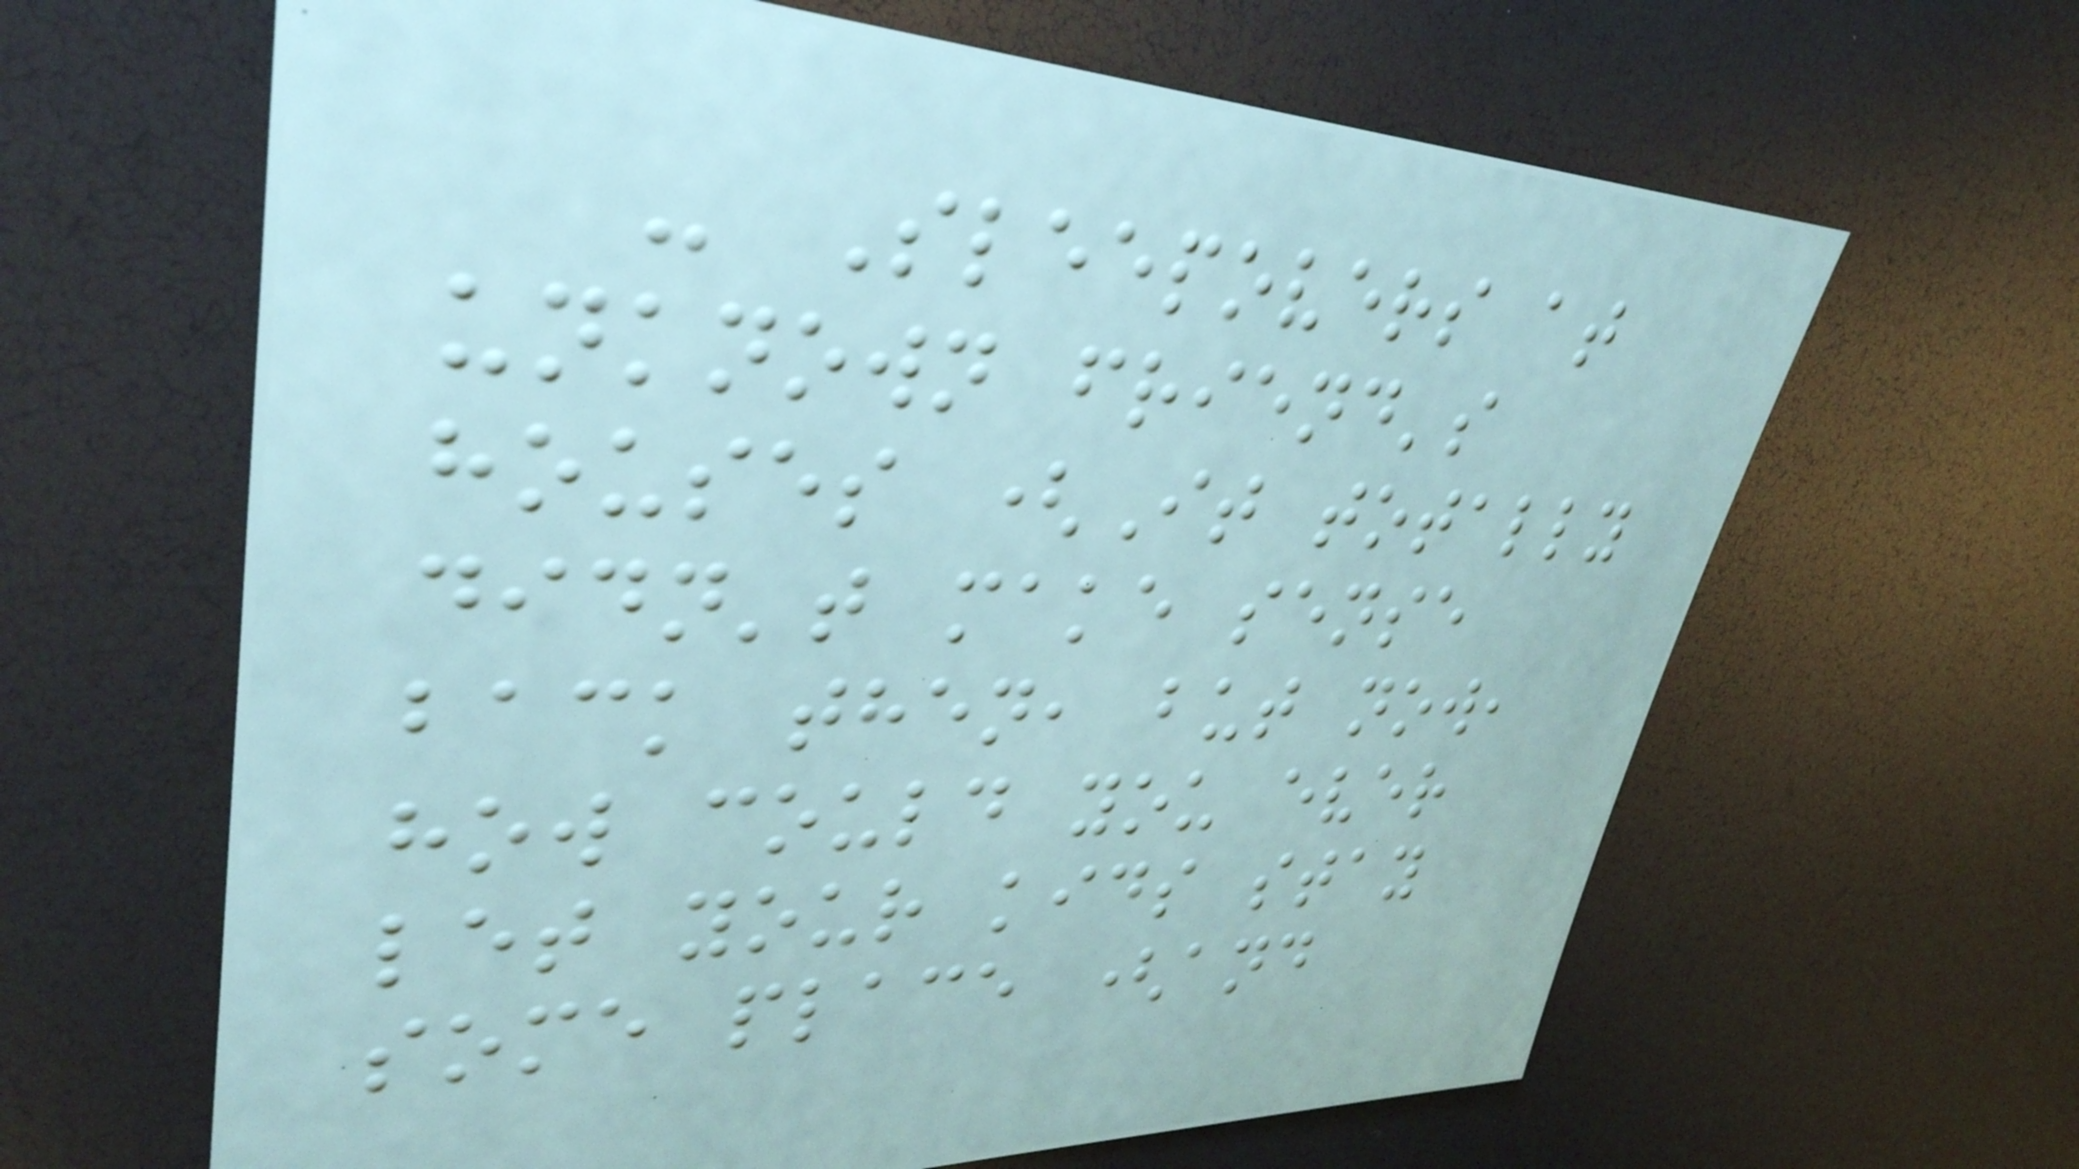- Sleepovers at
unknown friend's
houses (It totally
didn't make sense
back then, but now,
how could you ever
let your kids stay
some place (and
